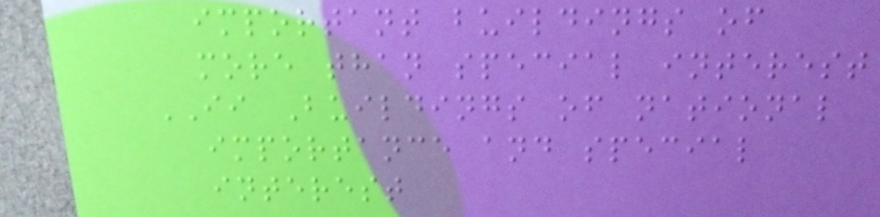important buildings of
more than special interest
II Buildings of national
importance and special
interest
